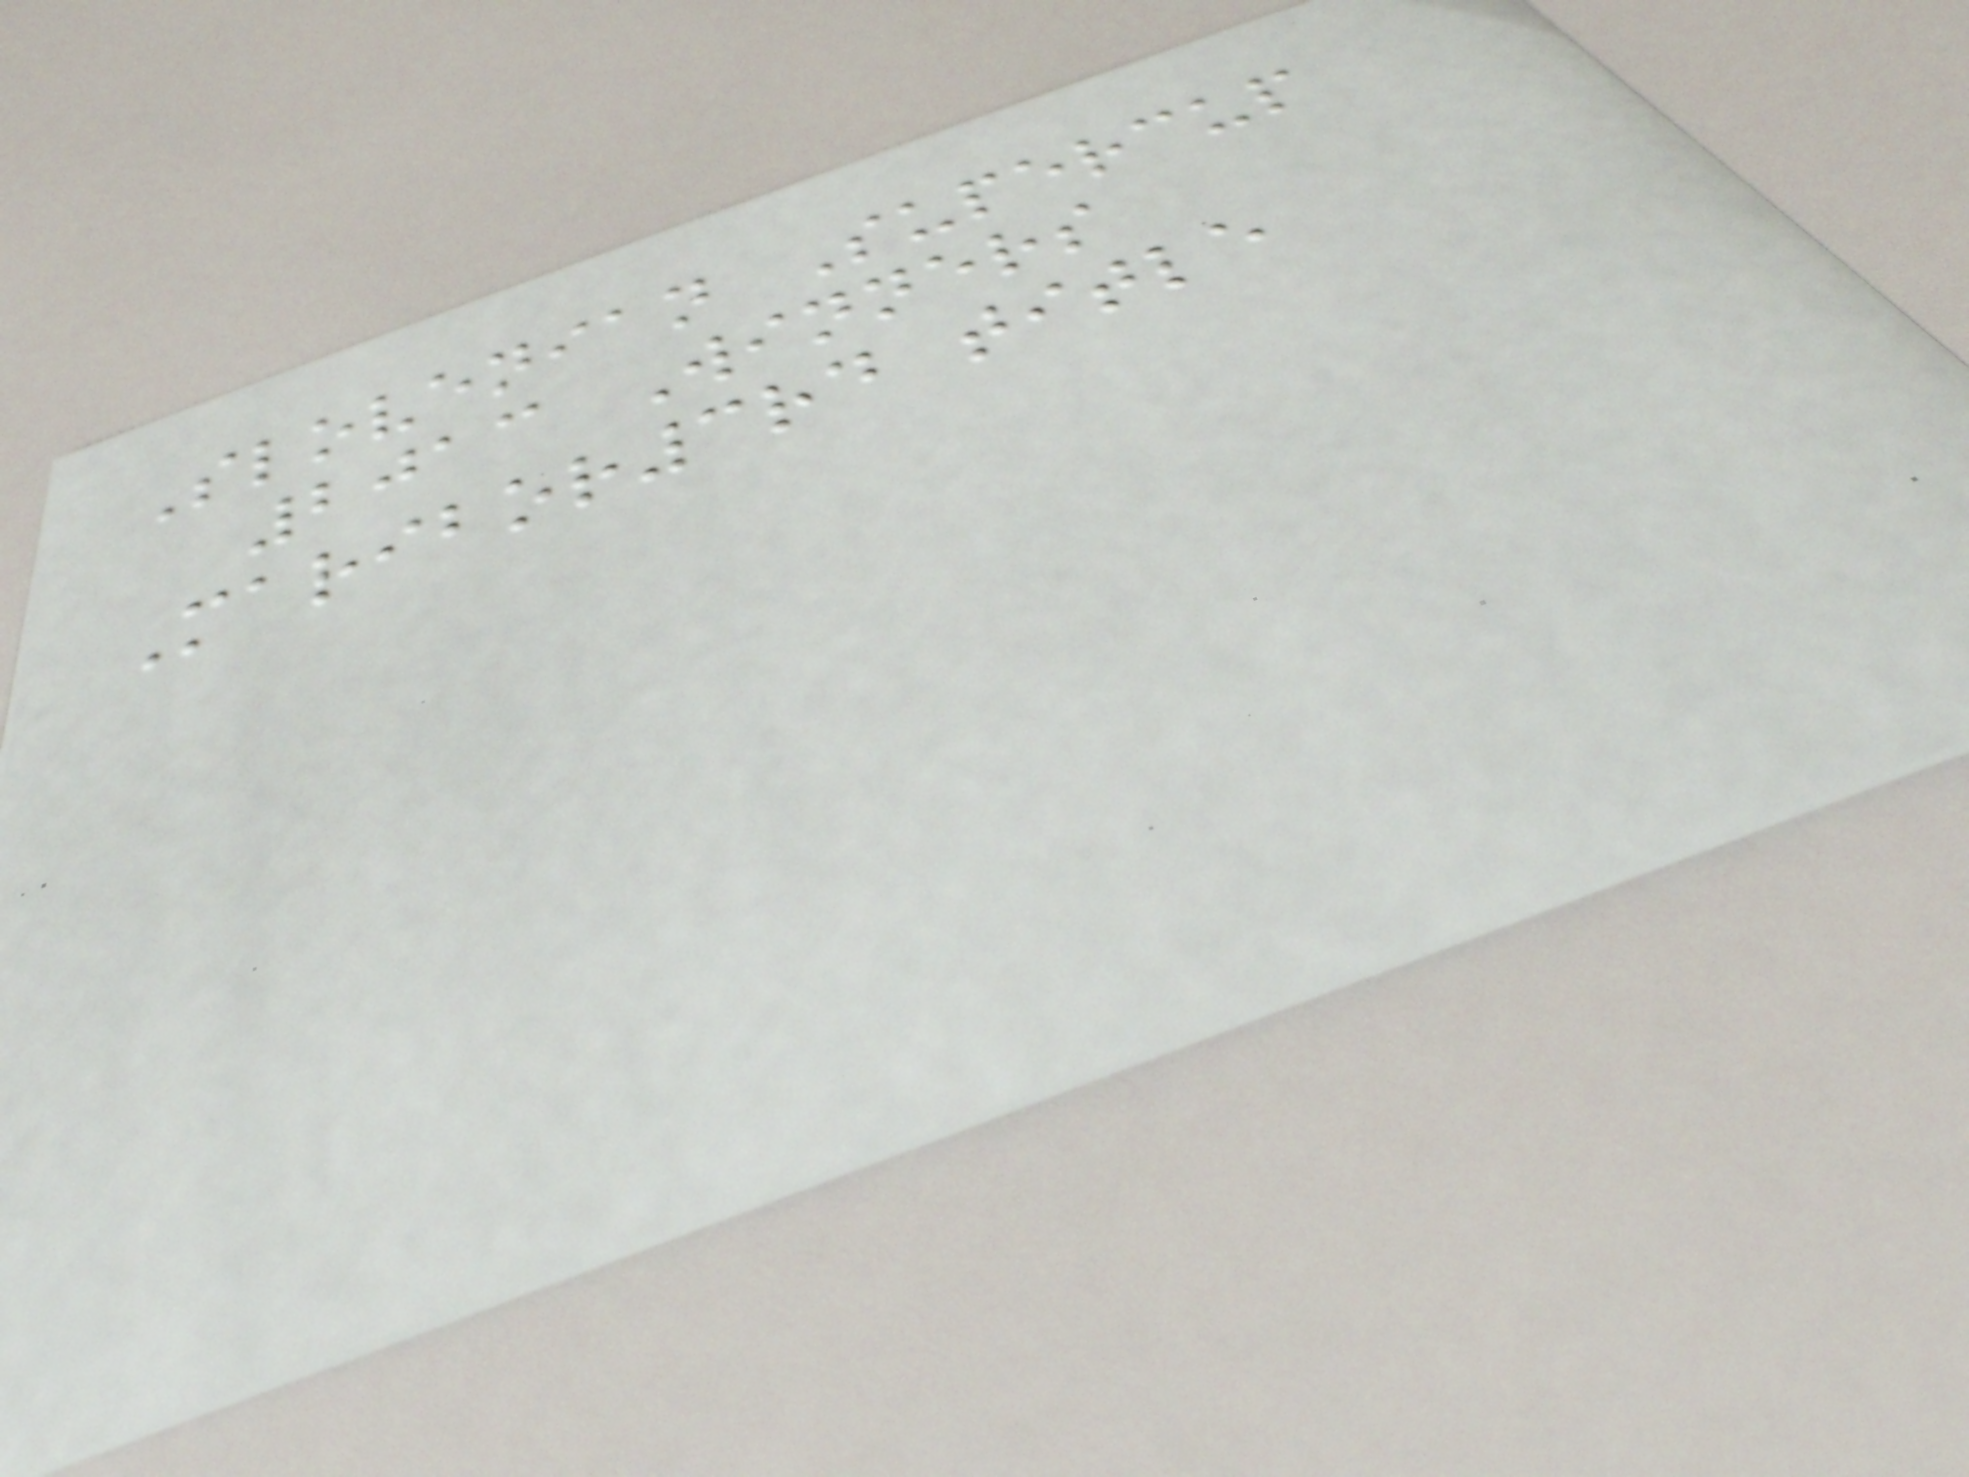Slovenian Supercup
2013 Winners
Maribor3rd title
